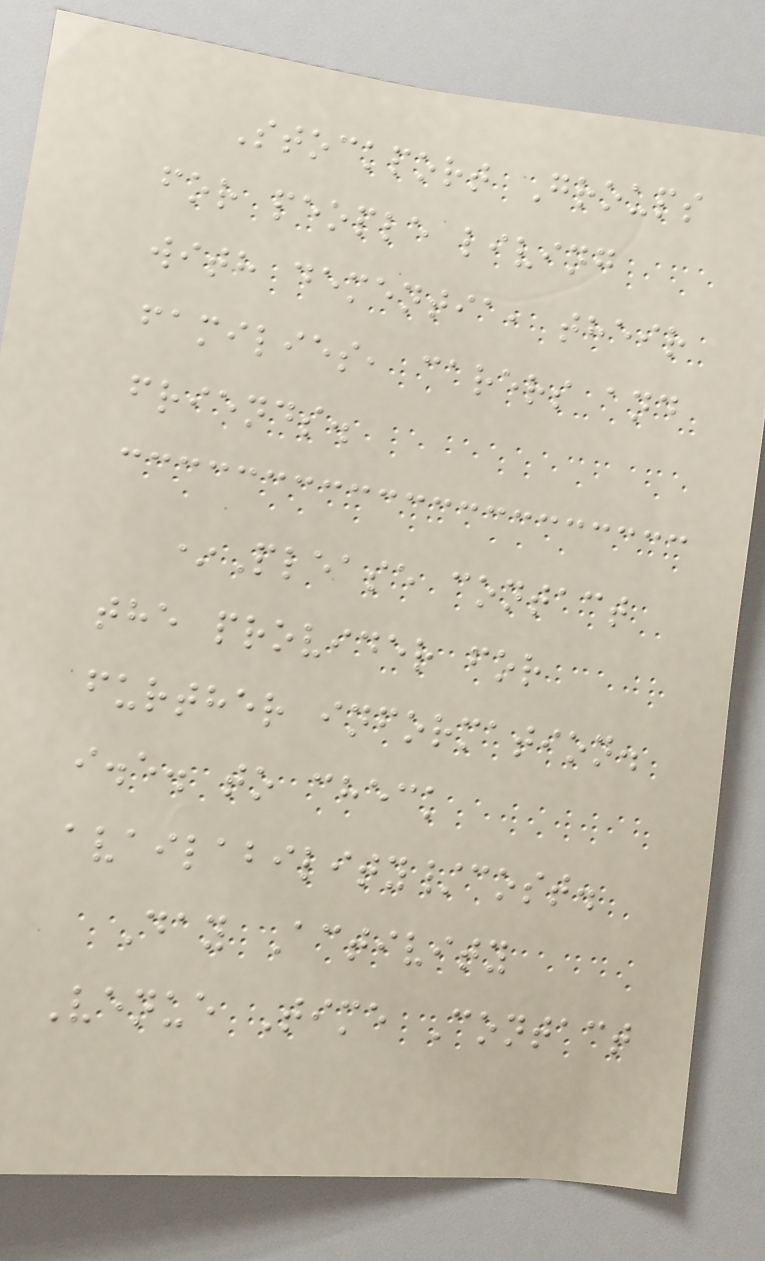Stockport Groups
for people living
with dementia, their
families, carers and
friends.
*Please contact
the provider for
further information.
i.e. to check
availability/cost.
Day Activity
Venue Time Contact
